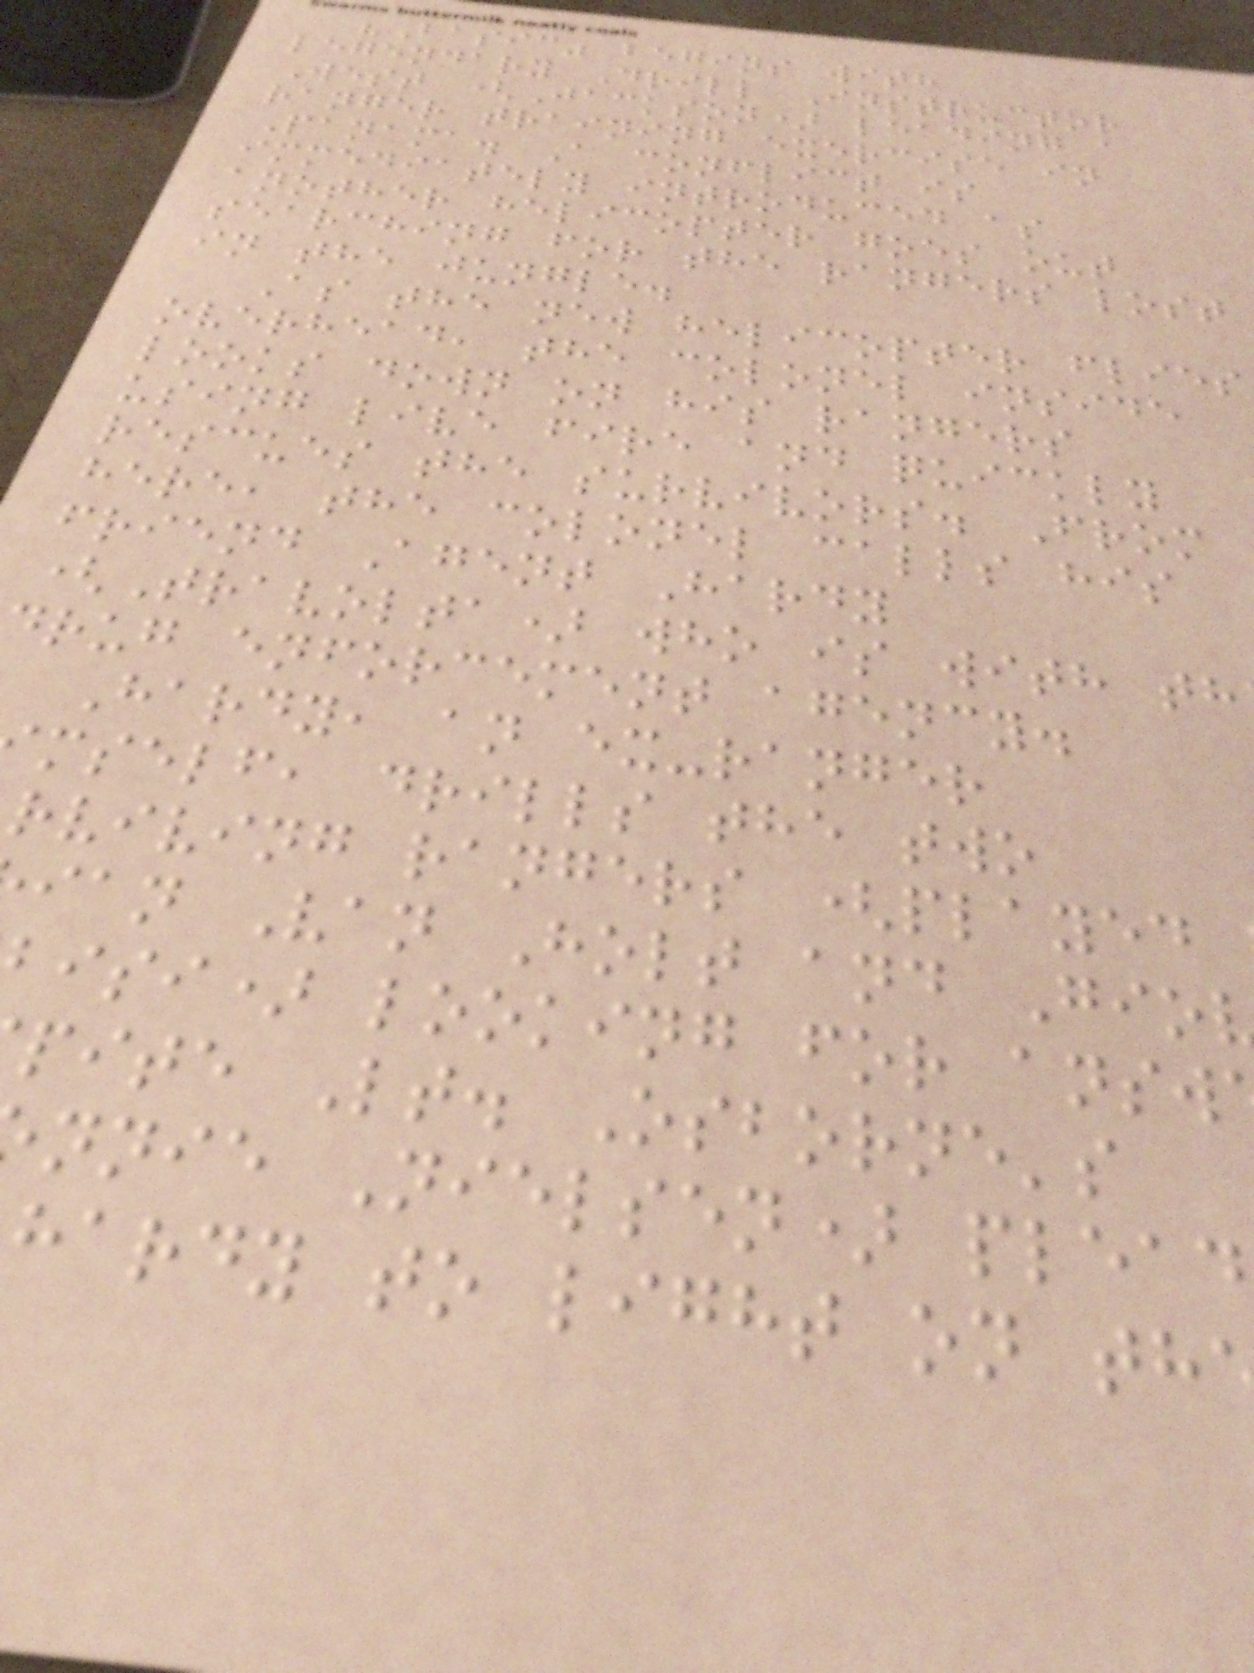"Basic" begins with
legendary Drill Instructor
West (Jackson) leading a
ranger training exercise in
Panama. A conflict is
immediately introduced as
another helicopter goes out
searching for the rangers lost
in the jungle.
As the new helicopter flies
overhead, the colonel inside
looks down on his rangers
using live fire and quickly
rescues the survivors. From
here, the colonel calls his
friend Agent Hardy
(Travolta) who is with th
rug enforcement agency.
Hardy, an ex-ranger
mself, drills the two
rviving rangers (played
ian Van Holt and Gio
isi) looking for answ
pite Lt. Osborne's
nnie Nielsen) plead
hardy to light on th
